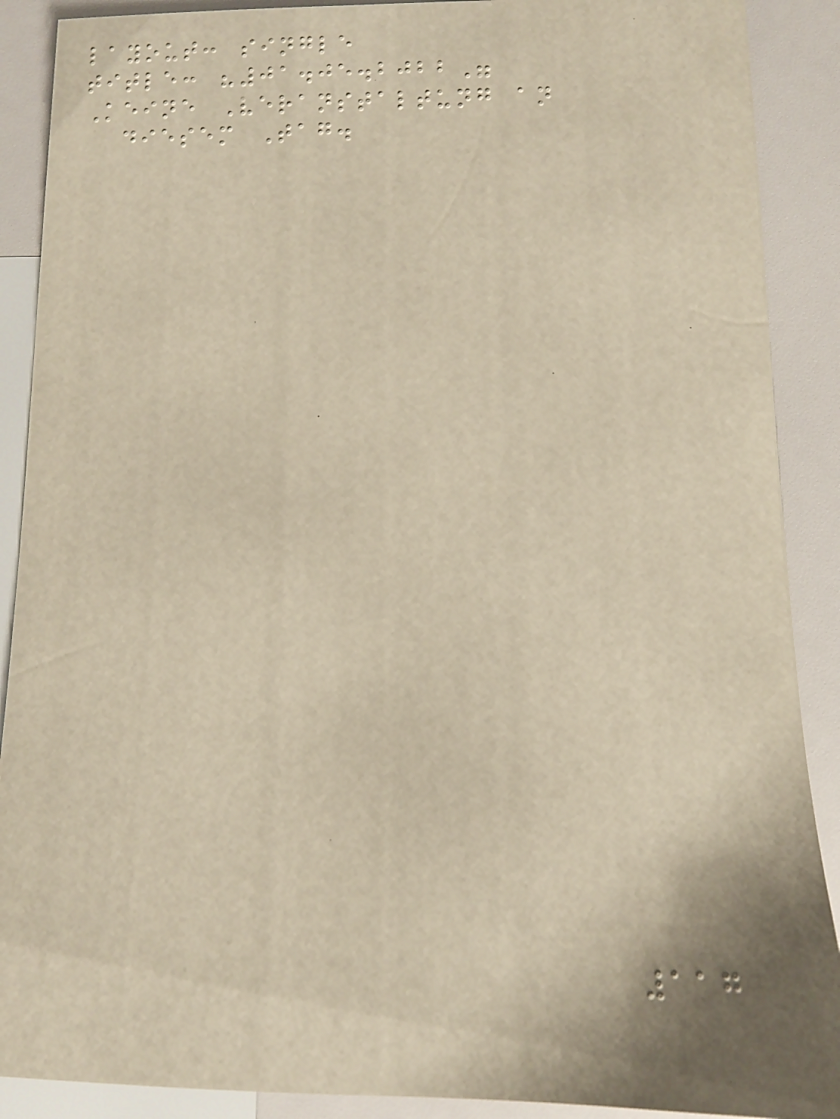layout: single
title: "01.05.2022"
Keine Veranstaltung an
diesem Tag.
117
